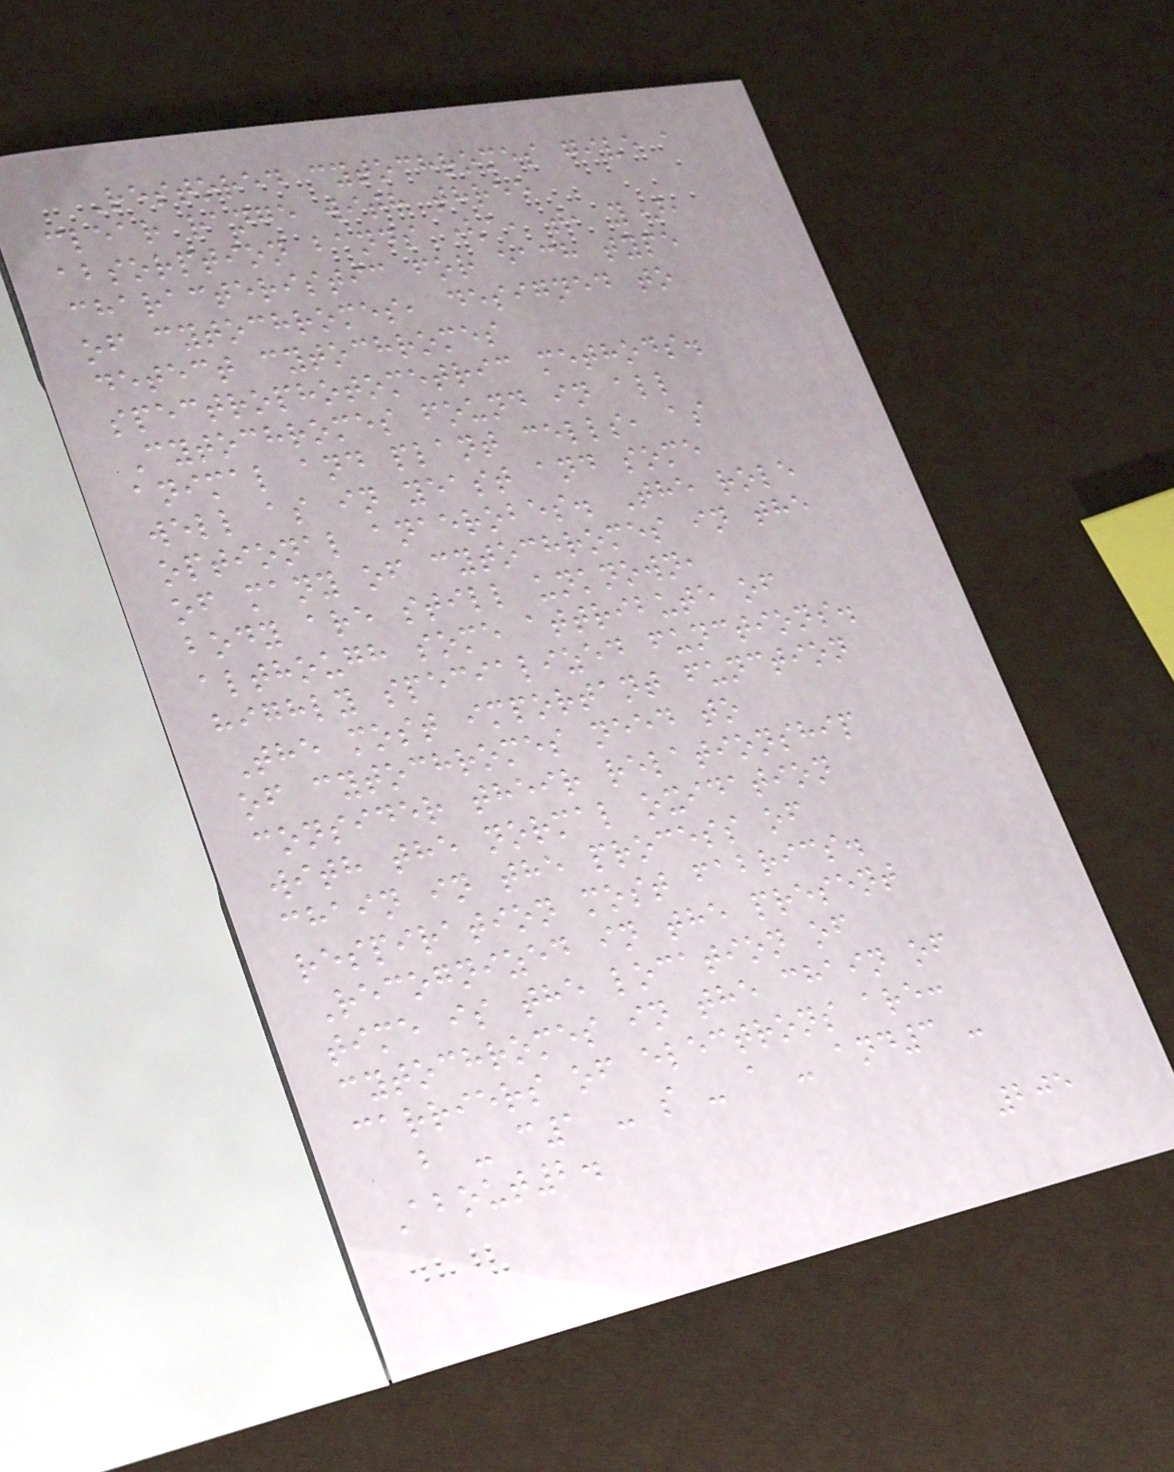Restored cytochromes give a
clear range with three
absorption bands (a, t, y),
characteristic for each type
of cytochromes, designed to
detect cytochromes
spectrophotometric methods.
Cytochromes found in all
animal and plant cells, as
well as in yeast and some
optional anaerobes. The role
of many of cytochromes in the
body are still unknown,
although some attribute of
highly specialized functions.
The most important function
of cytochromes need to
consider their relationship
with the normal oxidation
chain in the process of
respiration most fabrics.
Recognized in the present
time is the location of
cytochromes in the chain of
carriers of electrons are:
b - c1 - s - a - and3 -
About2.
205
